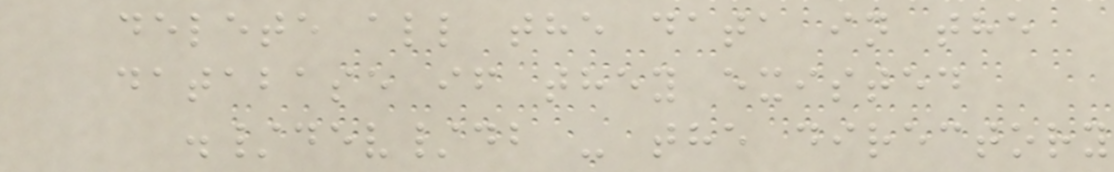delete all the data in the
database if they existed
./dev/db - the directory
